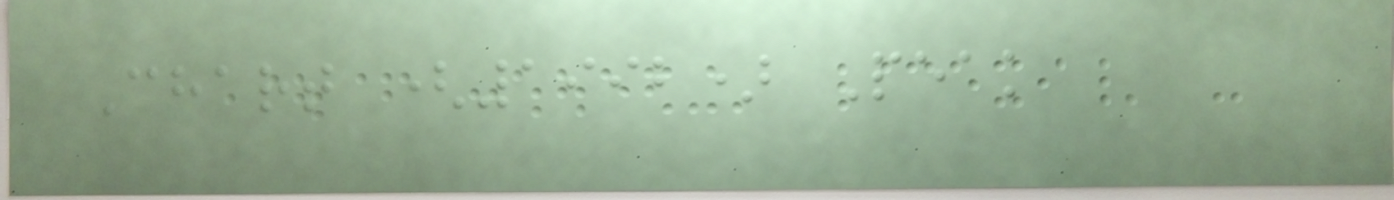Chart (1992) Peak
